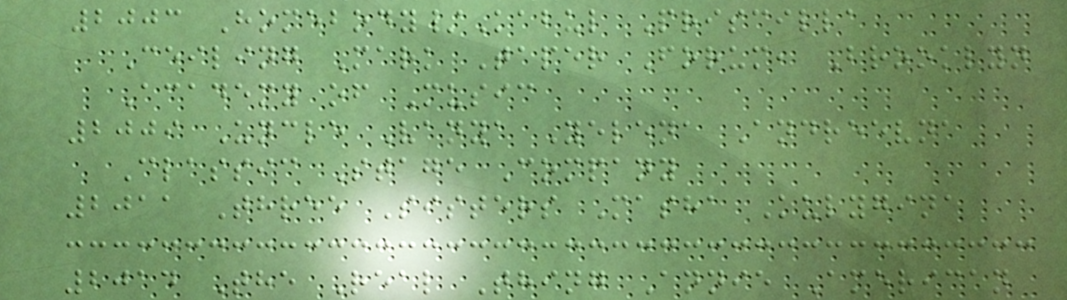2003 Homebody/Kabul Priscilla
Ceiling Mark Taper Forum, Brooklyn
Academy of Music
2009 Uncle Vanya Yelena Andreevna
Classic Stage Company
2011 Three Sisters Masha Kulygina
2014 The Real Thing Annie American
